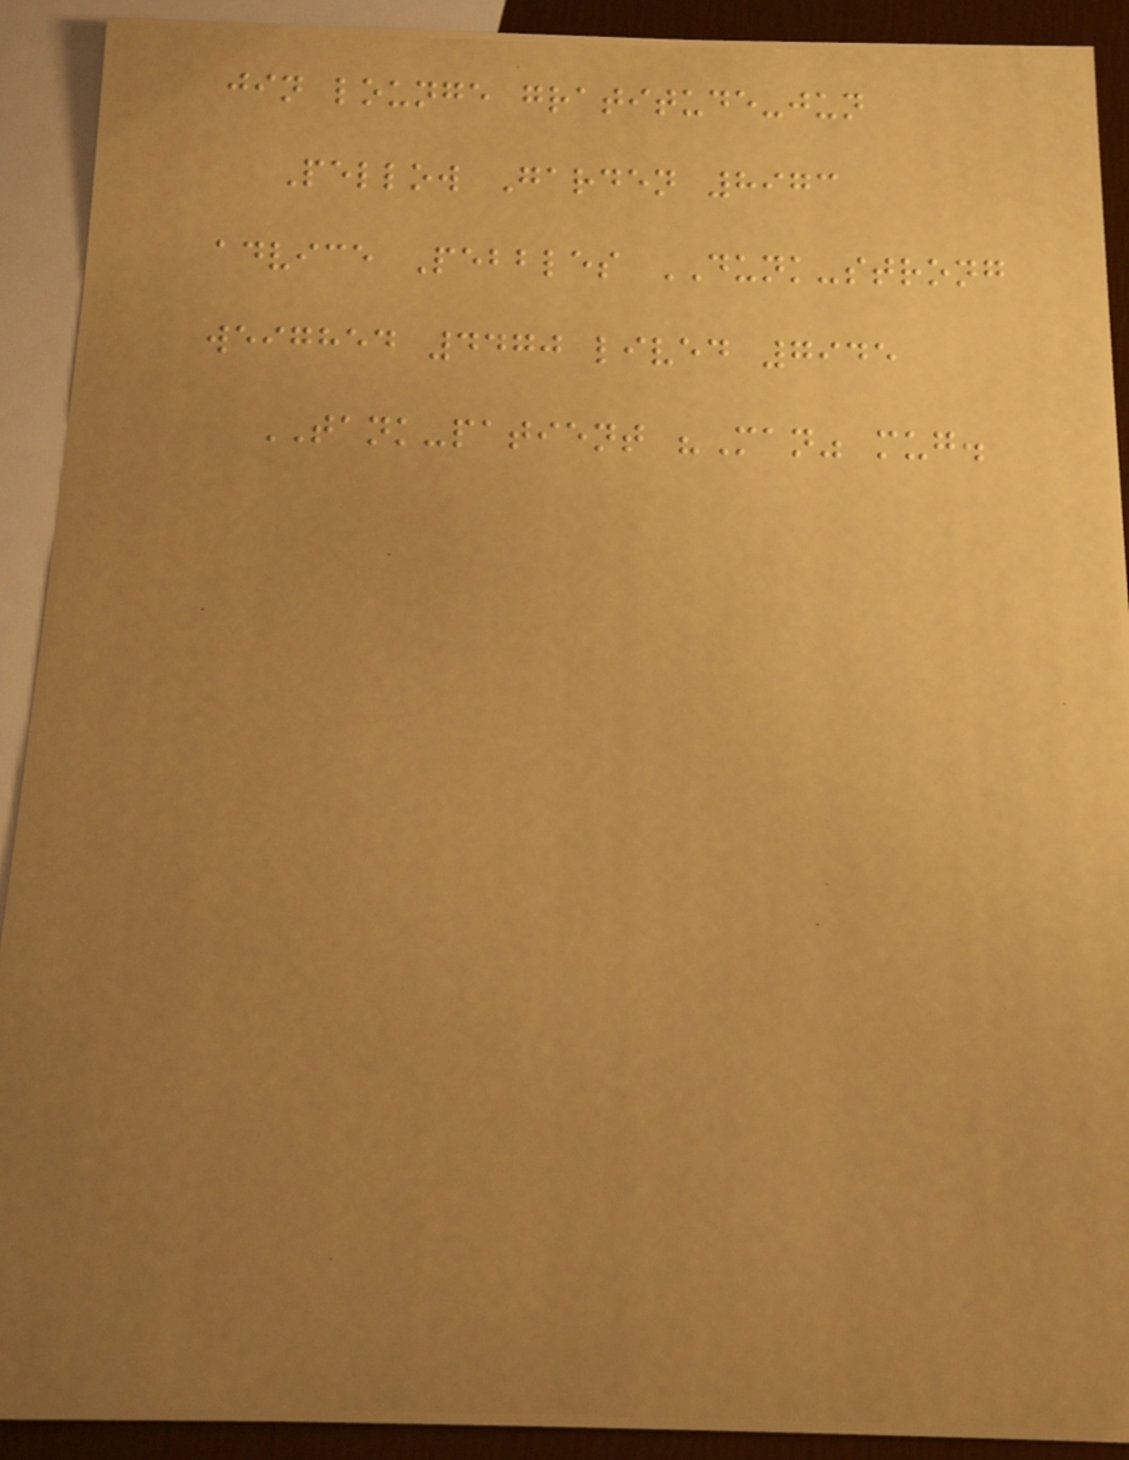jin lounge gratitude-jun
Pellow Garden 8973
advice Pebbles DUNK-strong
weighed 4470 lived 7945
TANK-patient "Man" mug.
